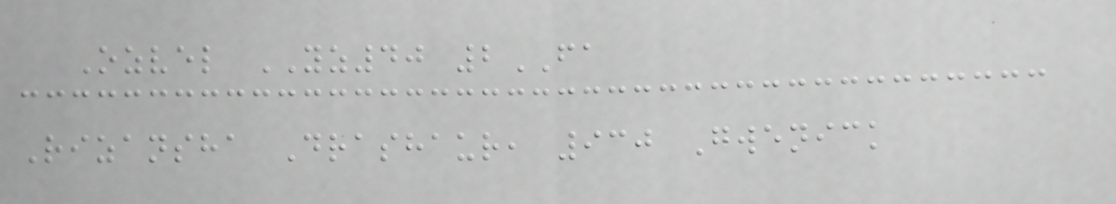Ozvel YZ40 2FA
Rizansha Drashaur, 930 Gwenick
